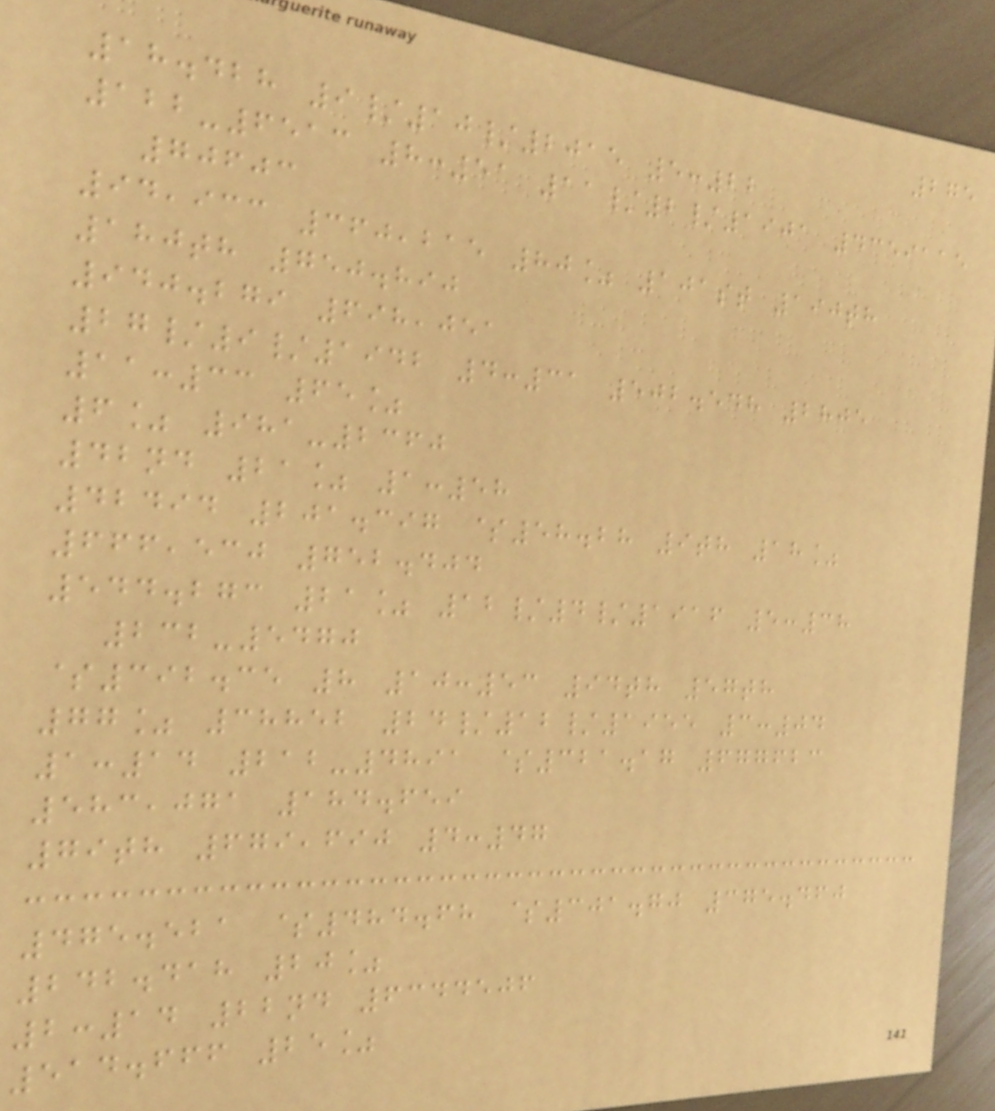275
18.428 9/10/2015 5:22
122-6513 8:51 11/2/1901 4359115
70603
94,933 360,215 80% 101st 190th
180th 750.890
940.279 698,051
27/9/1942 4:31 502.548 2805
11:33 65%
6% 981-2360
42nd 21% 1:58
42494 201.397 $58.28 9th 18%
666,530 752.404
544.273 21% 12/4/1916 5:38
232-5470
$392.35 8 10:53 94th 57th
77% 38852 24/12/1955 3:04
1:14 212-4891 $321.17 677623
583,071 184.659
79th 679,690 4:47
475.521 $484.68 $301.70 375.460
242.418 20%
2:14 22nd 6344506
514.666 25%
